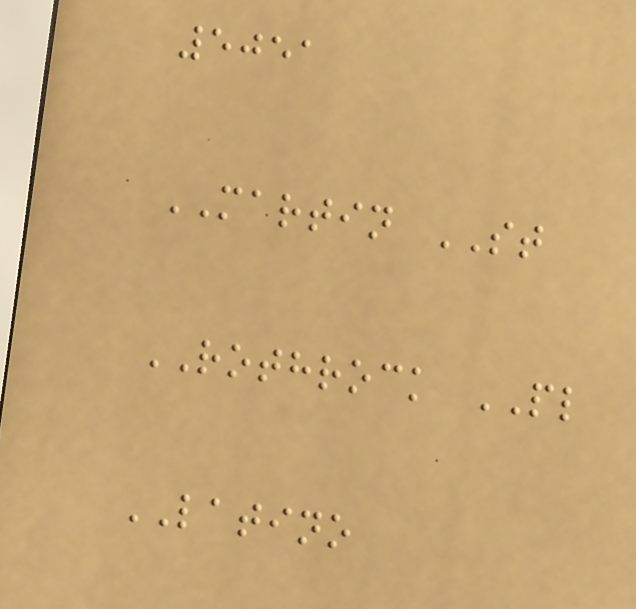5051
MARTIN ST
ROTHROCK PL
LATINO
